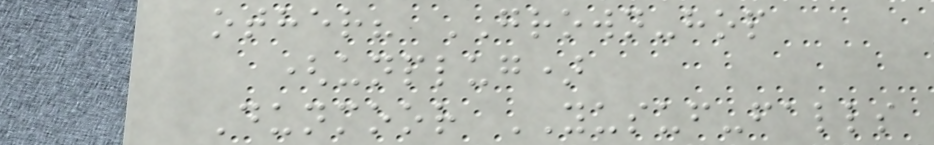other? GROWN-hop
(unplug)
Dunmoor YUSUF-falls
